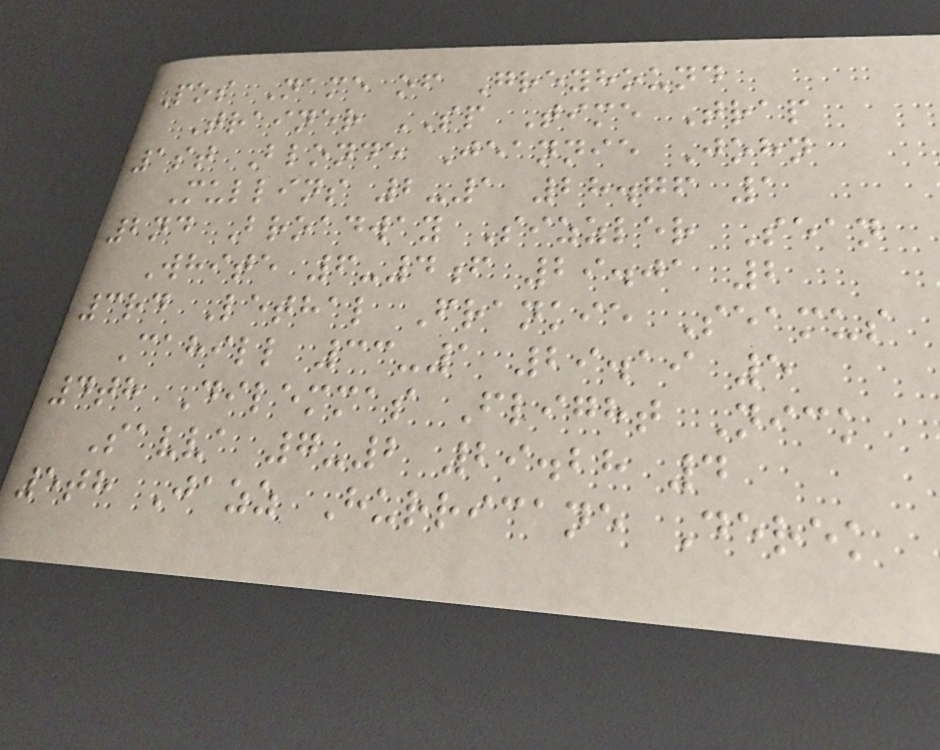Pos Name of Greyhound
Trainer SP Time Trap
1st Blonde Jeannie John
Mullins 2-1 28.76 1
2nd Broadway Sizzler Sean
White 6-4f 29.01 2
3rd Lethal Frankie Seamus
Cahill 33-1 29.19 5
4th Dilemmas Flight Nick
Savva 7-2 29.28 4
5th Jazz Hurricane Derek
